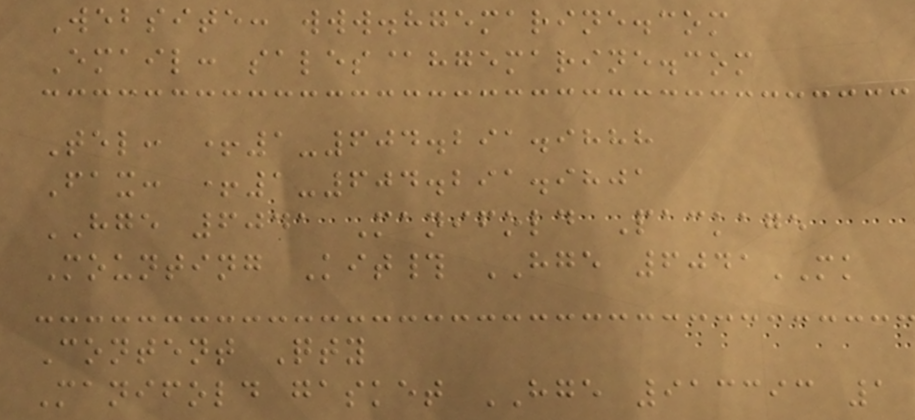Website: www.hgemarine.com
Email: sales@hgemarine.com
Tel: +1-604.291.9888
Fax: +1-604.291.9801
HGE 6041 Manifold Package
Mounting Kit# HGE 6041MK
Content Qty
Manifold gasket HGE 913393 1
